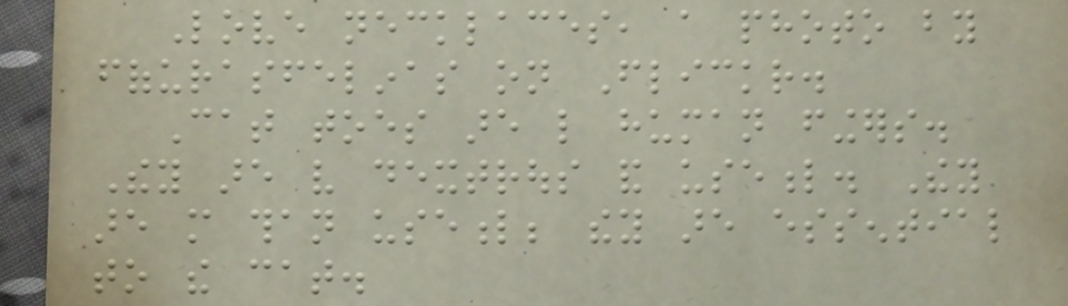Love necklaces, a photo by
fofurasfelinas on Flickr.
Cat toes are like human fingers.
They are very dextrous and useful. They
are more than useful; they are essential
to the cat.
